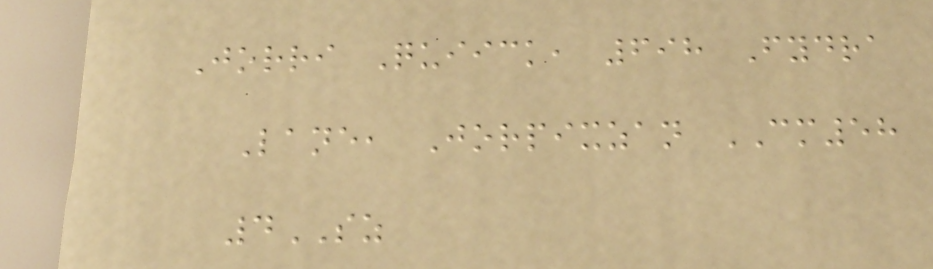Jorri Quiick, 698 Fydra
Lane, Jorpixzan CM58
4SZ
